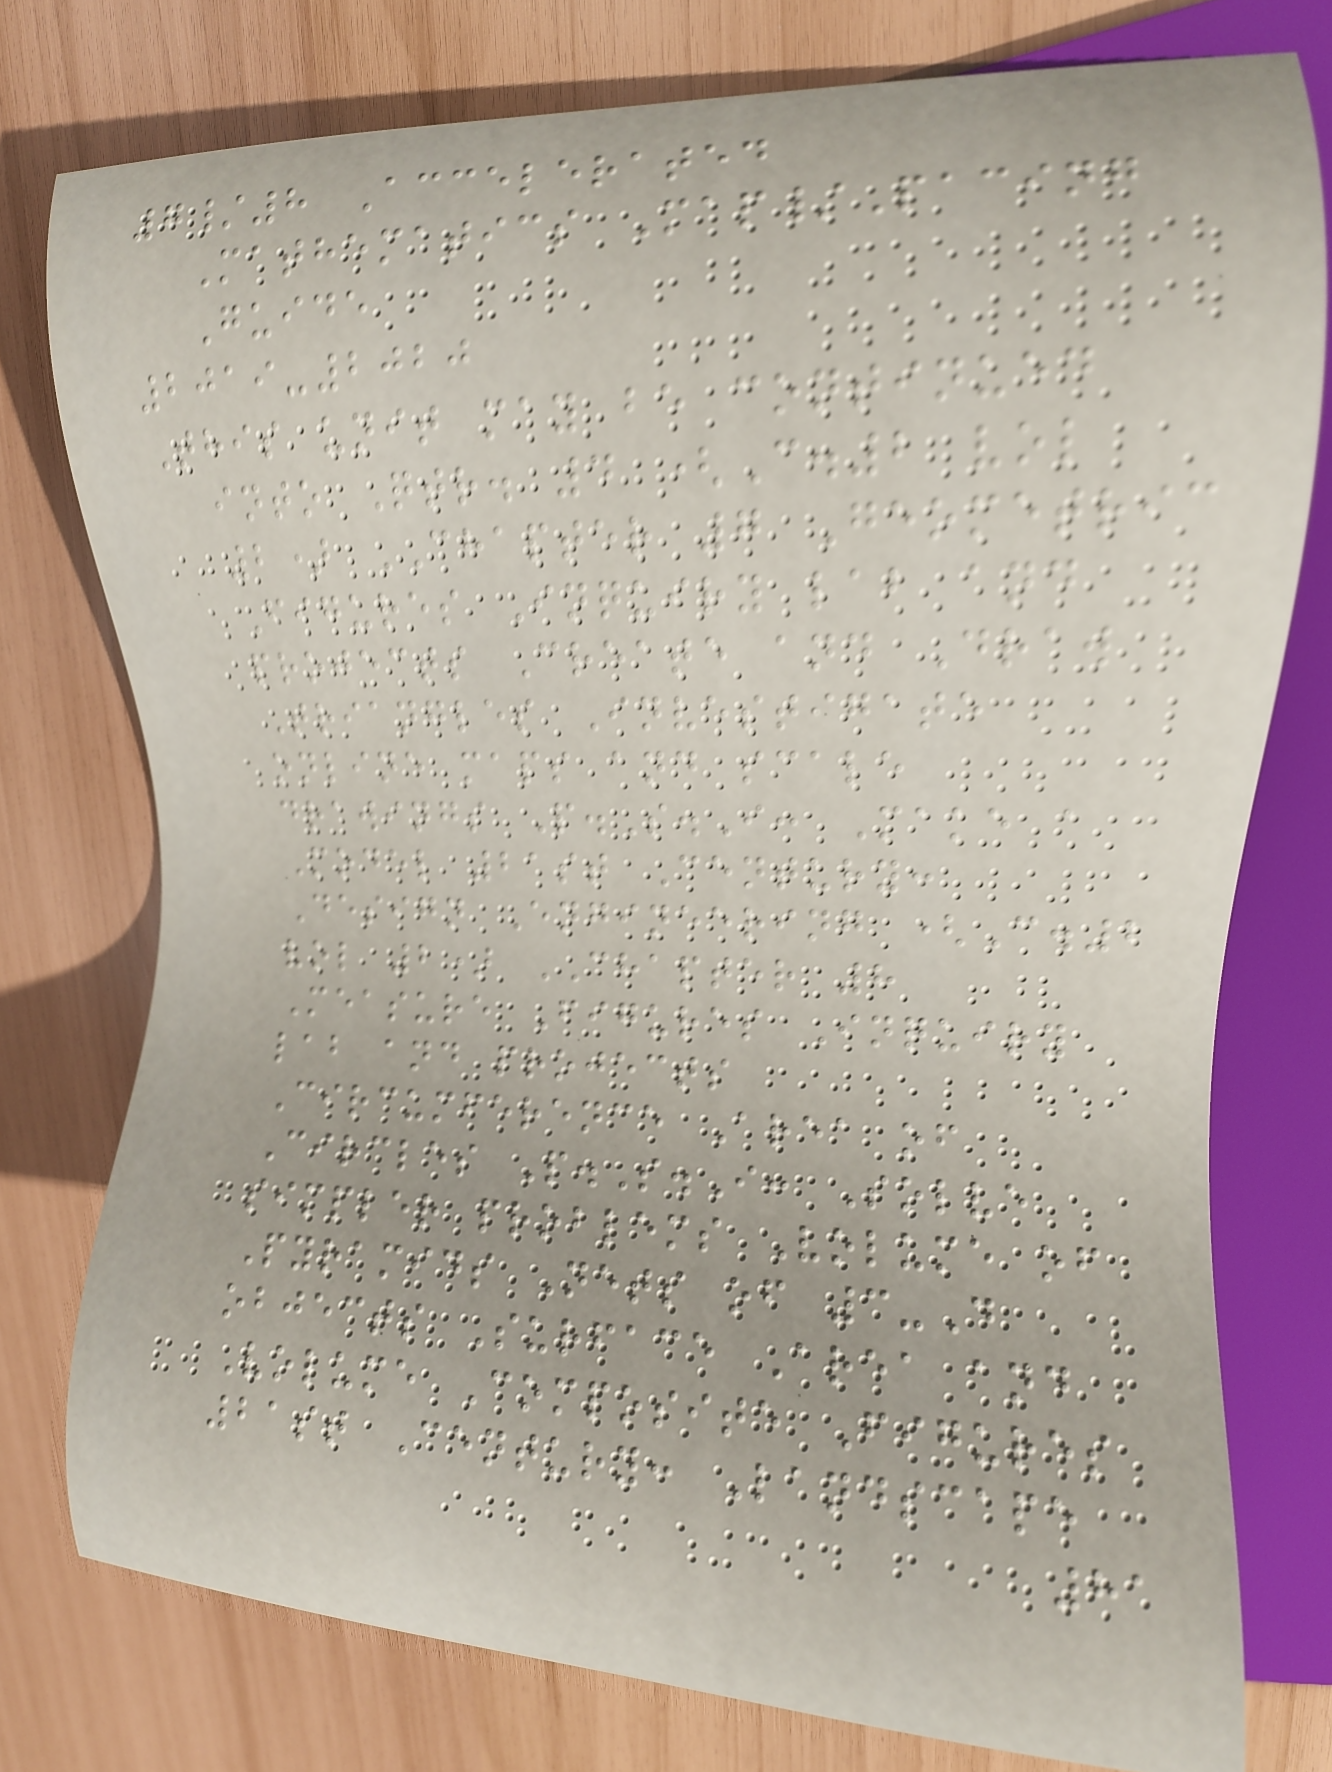7/8 Accelerated
Mathematics Map/Pacing
Guide
2019-2020
This unit may be continued
into Qtr. 4 (C.2 vol
2) CHAPTER 7 Geometric
Figures Inquiry lab and
projects Create and Draw
Triangles Investigate
online maps and scale
drawings P.S.I: Make a
Model 21st Century:
Design Engineering (C.2
vol 2) CHAPTER 8
Measure Figures Inquiry
lab and projects
Circumference Area of
Circles P.S.I: Solve
simpler problems Volume of
Pyramids Nets of 3-D
objects Surface Area and
Volume Composite Figures
21st Century: Landscape
81
